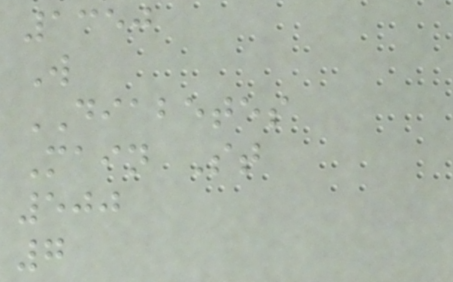1350
W
DIABETES
Main St
500
7
